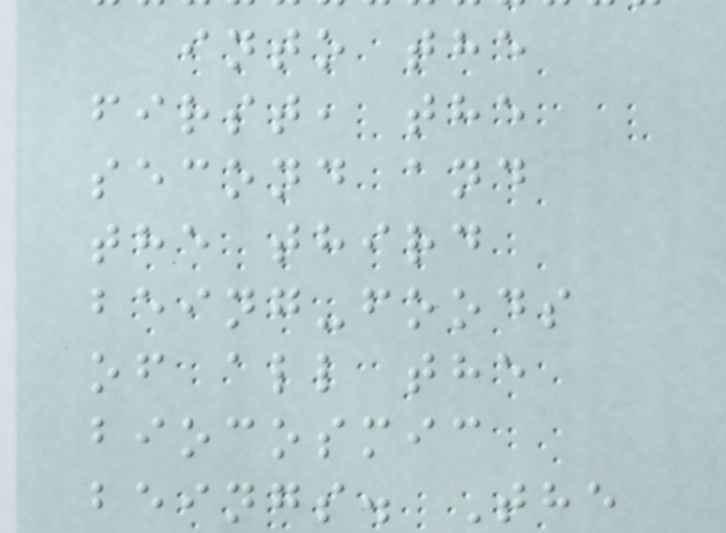into the
first, the
second and
the third
being-foods
of all the
biocosmic
beings. The
